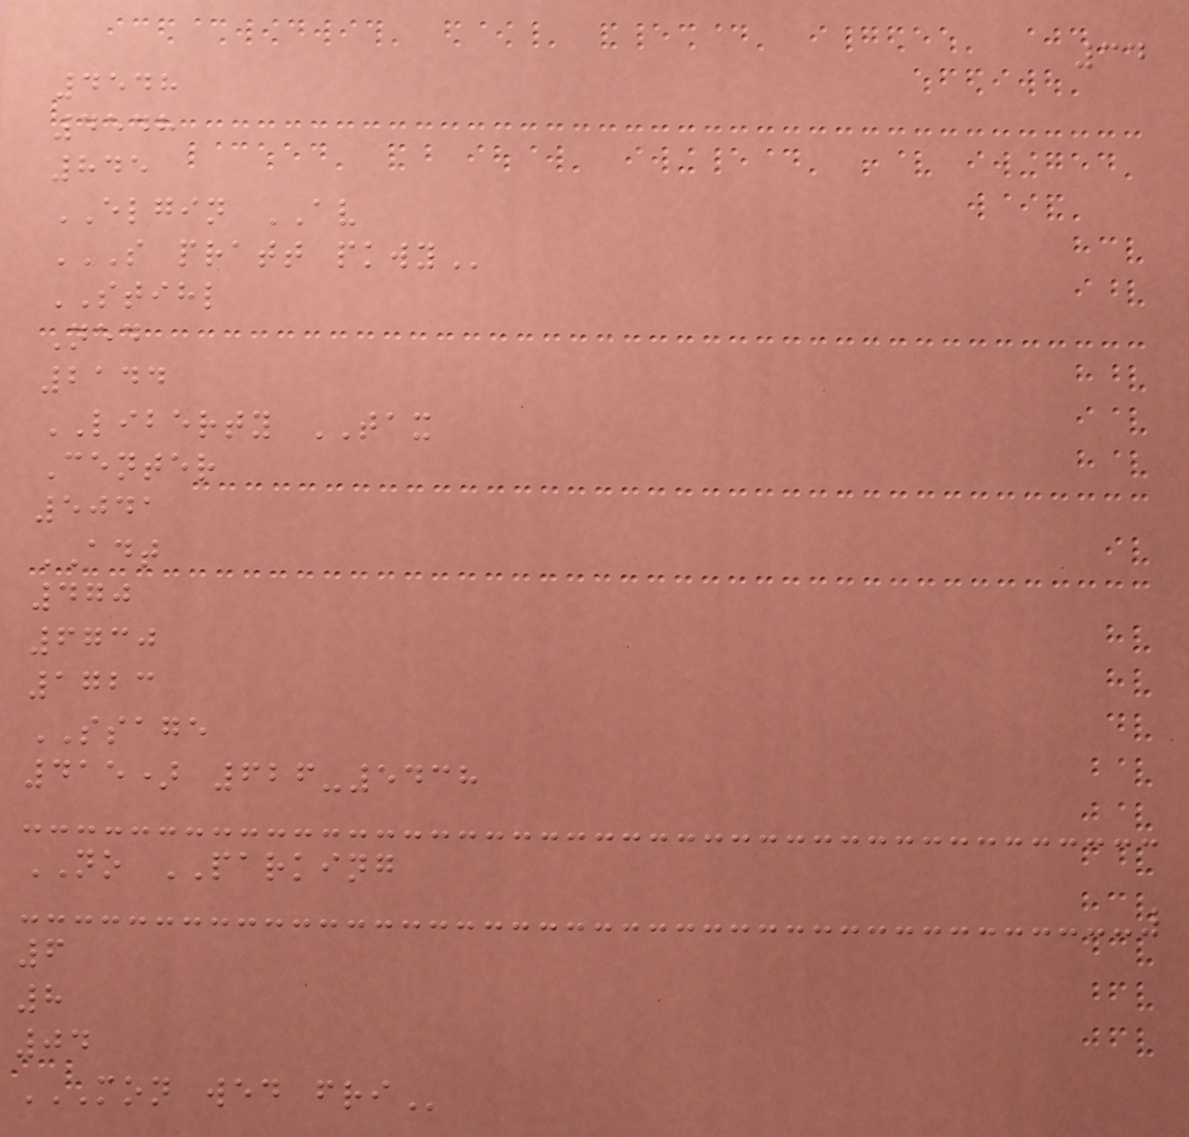34
4548
4548
845
ELGIN AV
S PRATT PKWY
STIHL
Ned
2144
LIBERTY TAX
Center
5041
ADT
470
6730
1723
SSAGE
415) 626-5438
NO PARKING
6
8
04
MON WED FRI
